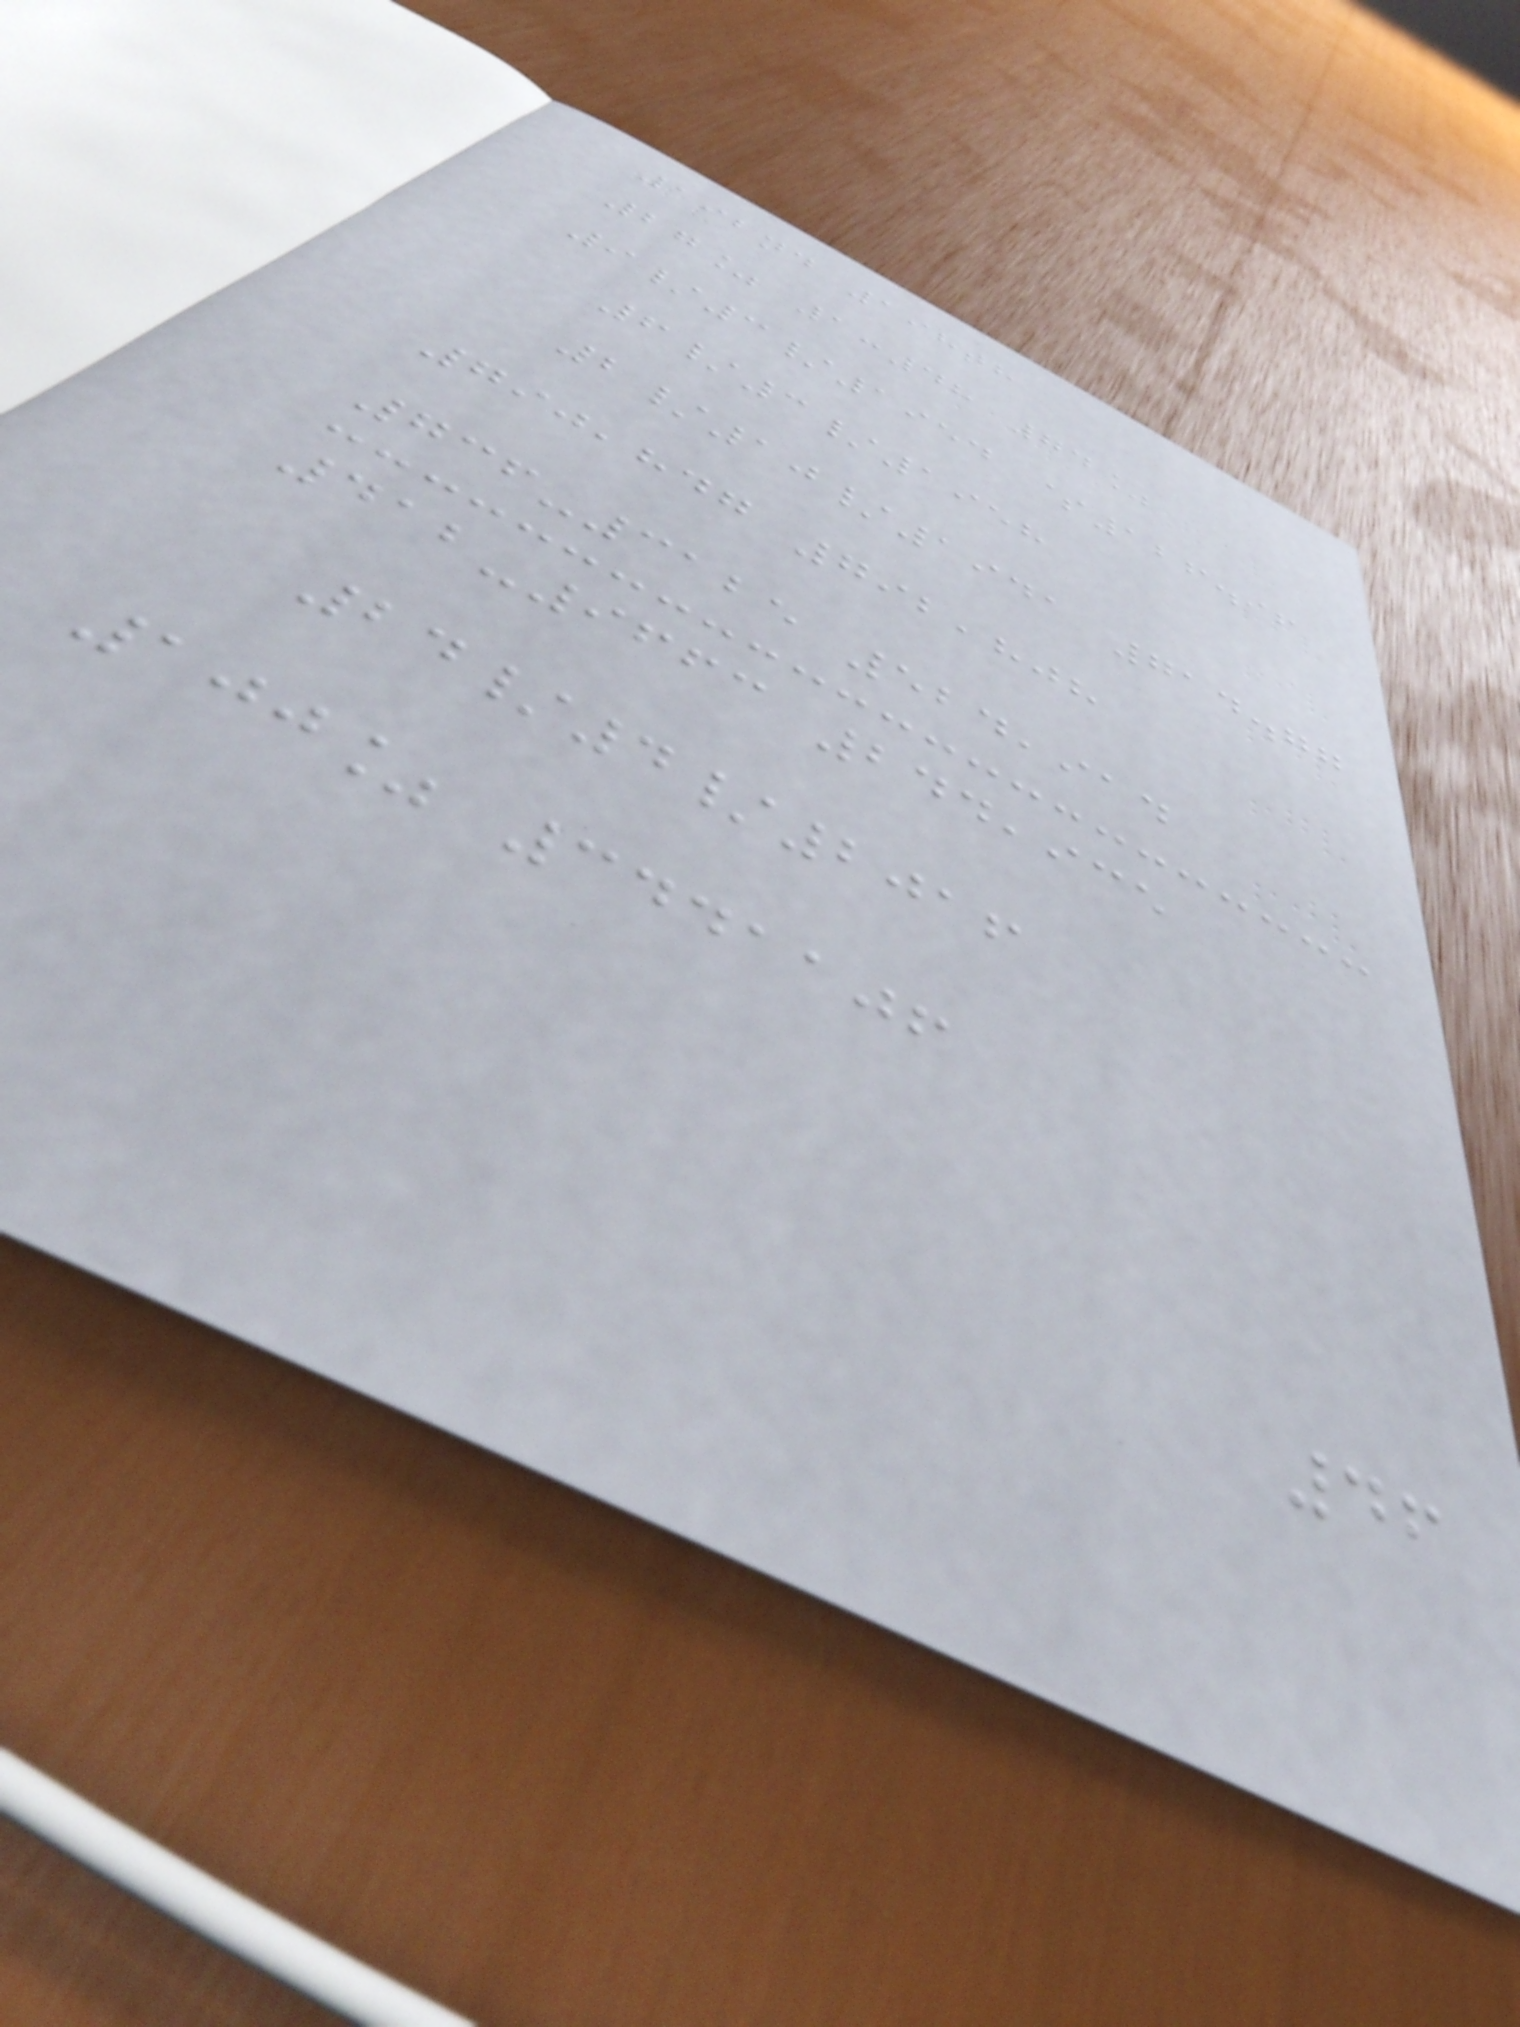192nd 198th
27% 1:48 74%
9/3/1954 $126.96
6/3/1958
2/10/1941 714.77
790,847 792,808
736-3125 524,914
412-9663 244,935
24/4/2016
100% 3441106
46
